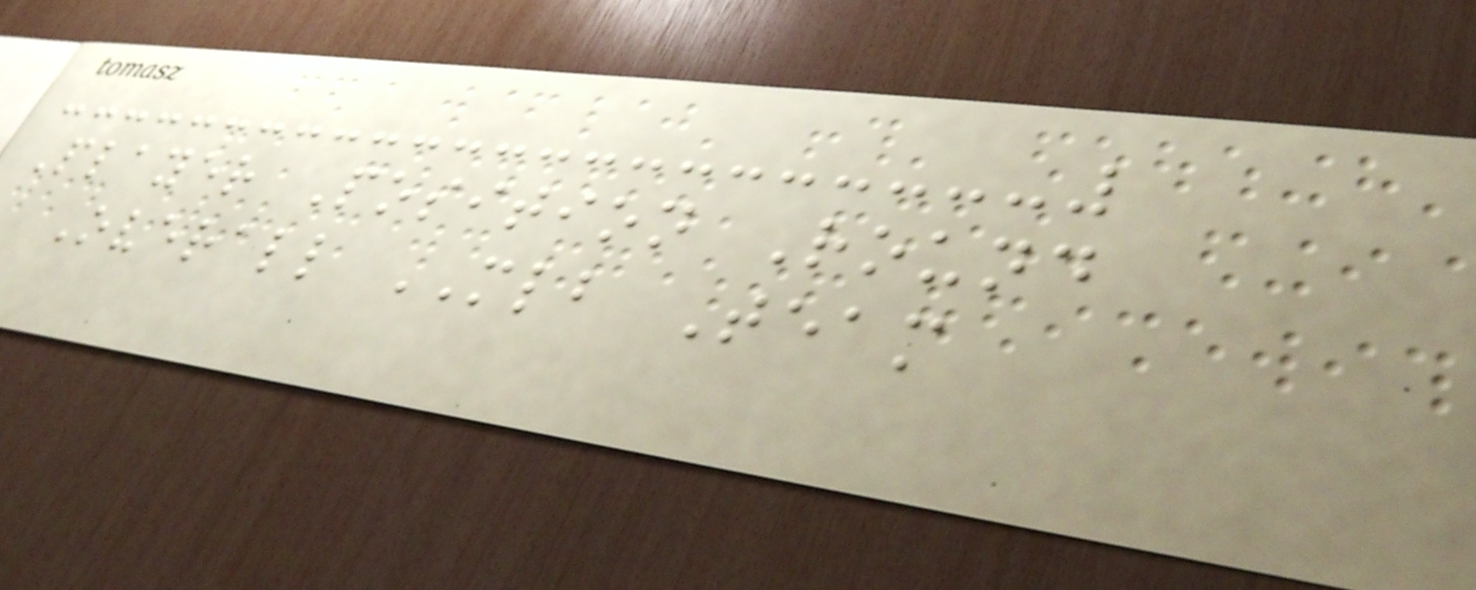Player Position Round
Overall MLB Team
